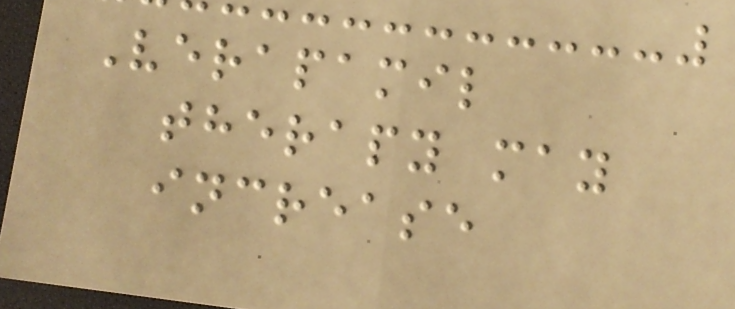Verapamil
therapy may
increase
